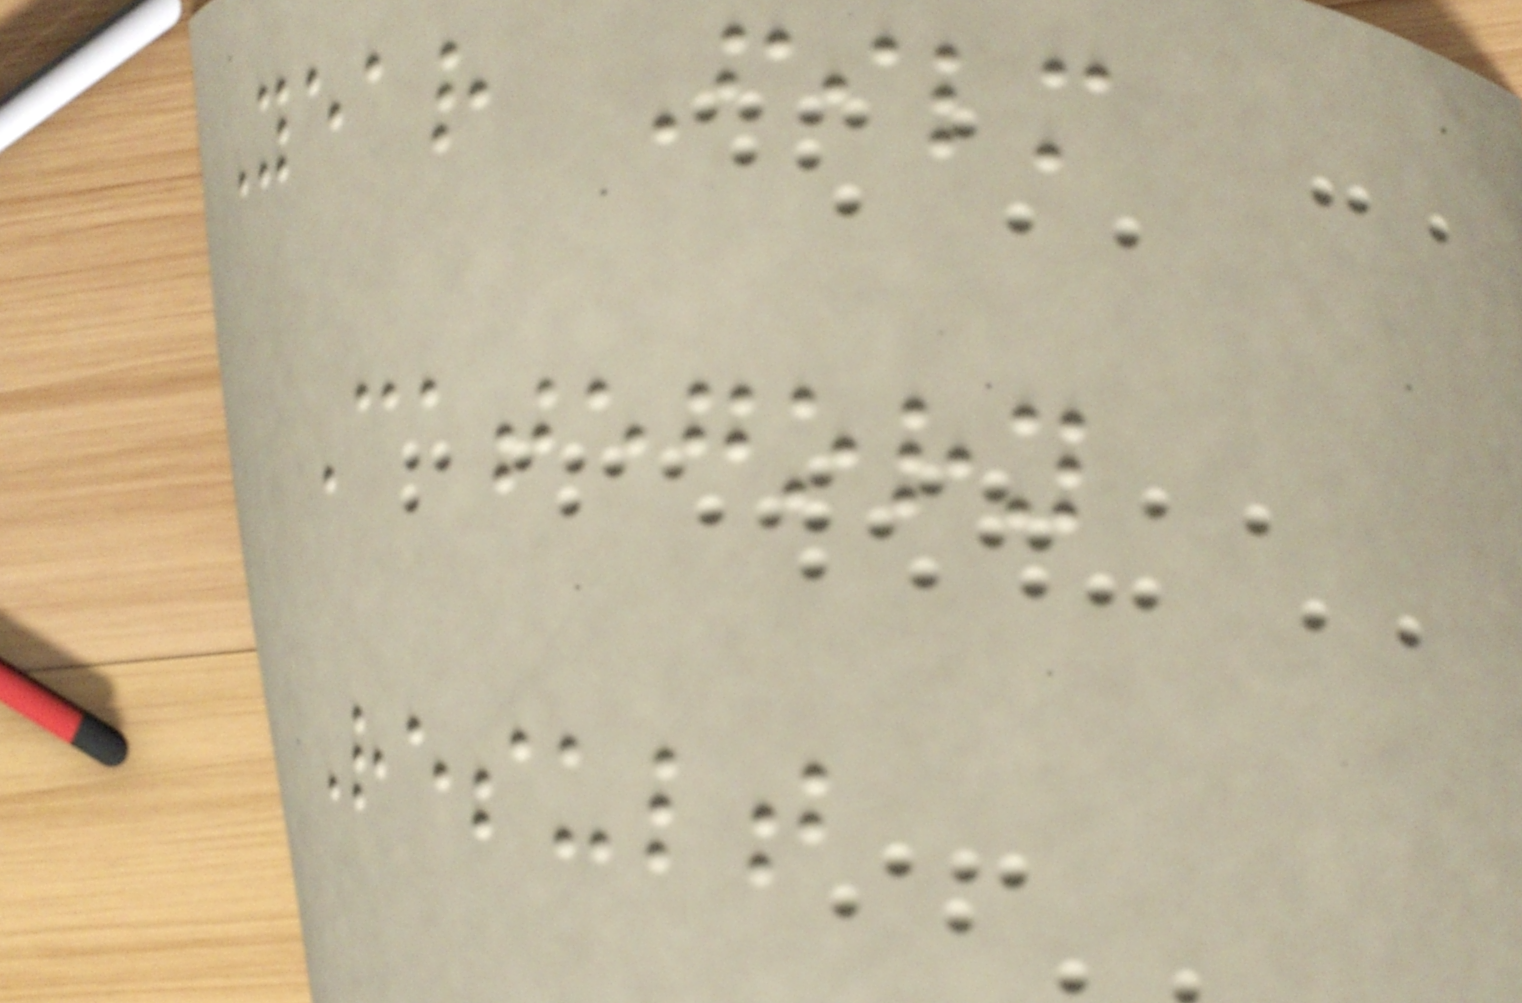Year Film
Category
Result
